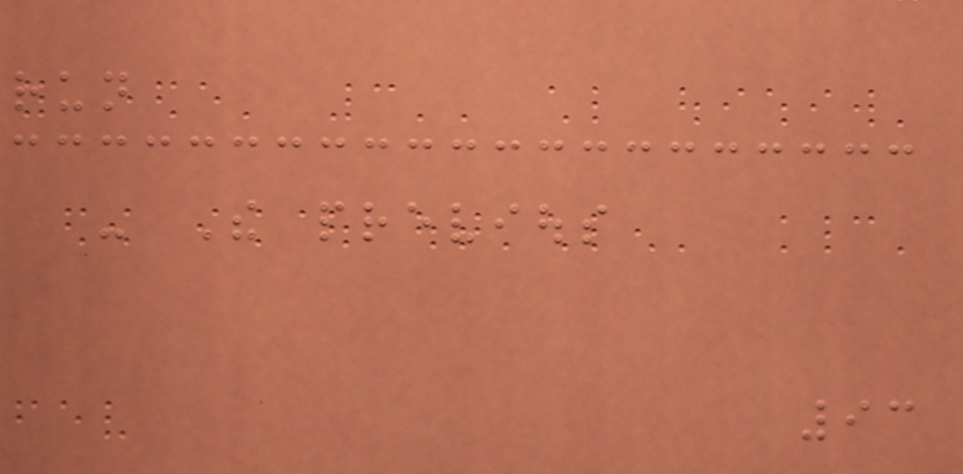run
- The previous
93
